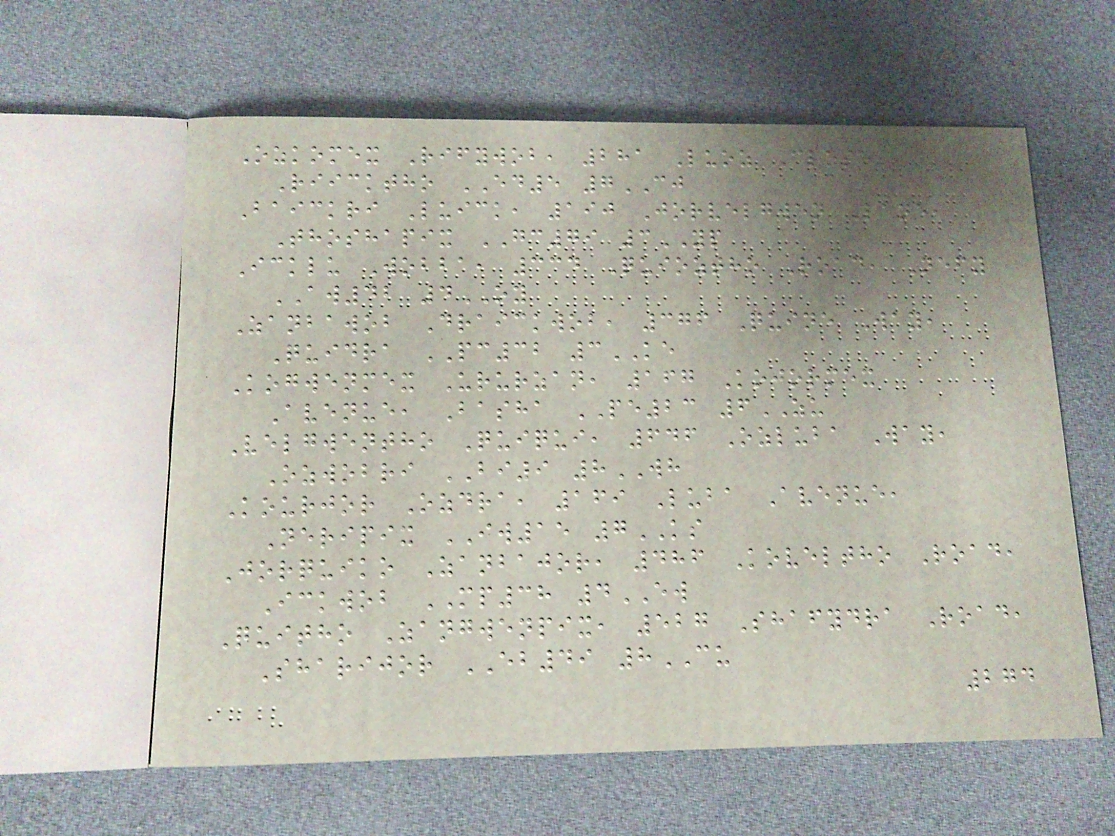Ozkomex Rifywob, 281 Luoz Close,
Riicktho ED5 7CJ
Baickri Luick, 190 Jorvelgwen Lane,
Thoshapix GC79 3YP
Icklu Wobba, 334 Quioztho Road, Nefy
AW42 4OY
Zanbawob Draickwob, 376 Quine Way,
Quidra PC32 3KE
Kogwenmex Ururzan, 167 Kojormex
Avenue, Basha PE23 6ZU
Velgwentho Quiqui, 646 Ozluba Way,
Ozwobri BI9 8WH
Kourjor Ozdra, 169 Luba Avenue,
Neripix IW15 7KS
Jorquiko Zanbajor, 486 Koveltho Road,
Ickwob MP38 4EW
Quitho Zangwenpix, 527 Shafydra Road,
Sharijor EB49 8CU
274
